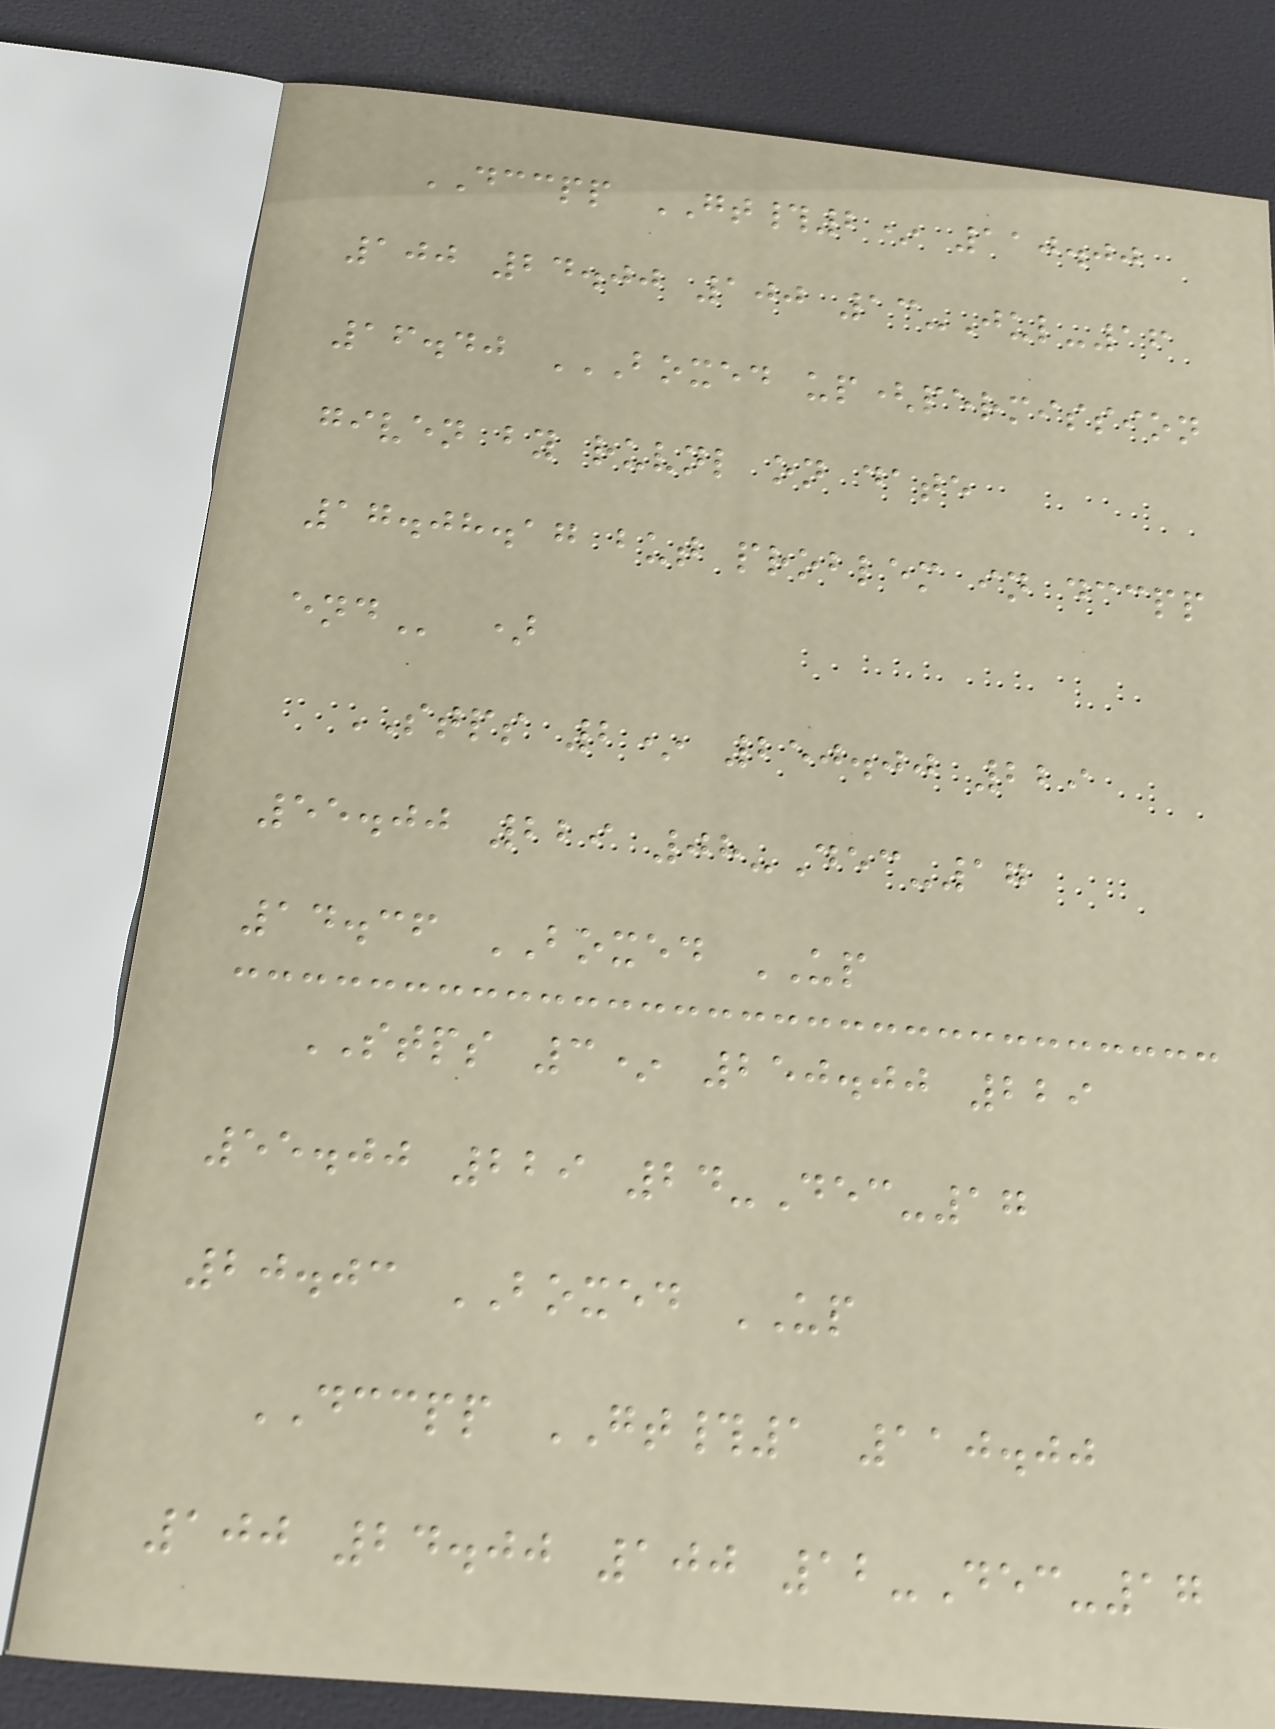DCCPP GT#2* 110.00
100 24.00 100 13-Jul-16
16.40 BOXED UP(PERMISSION
GIVEN BY RUVNL ON DATE
17.08.17 BUT PROBLEM IN DCCPP
END )
STPS 2* 250.00 229
55.00 229 08-Dec-17
14.36 BOXED UP
STPS 3* 250.00 229
55.00 229 24-Dec-17
20.03 BOXED UP
DCCPP GT#1 110.00
100 24.00 100 12-Dec-17
